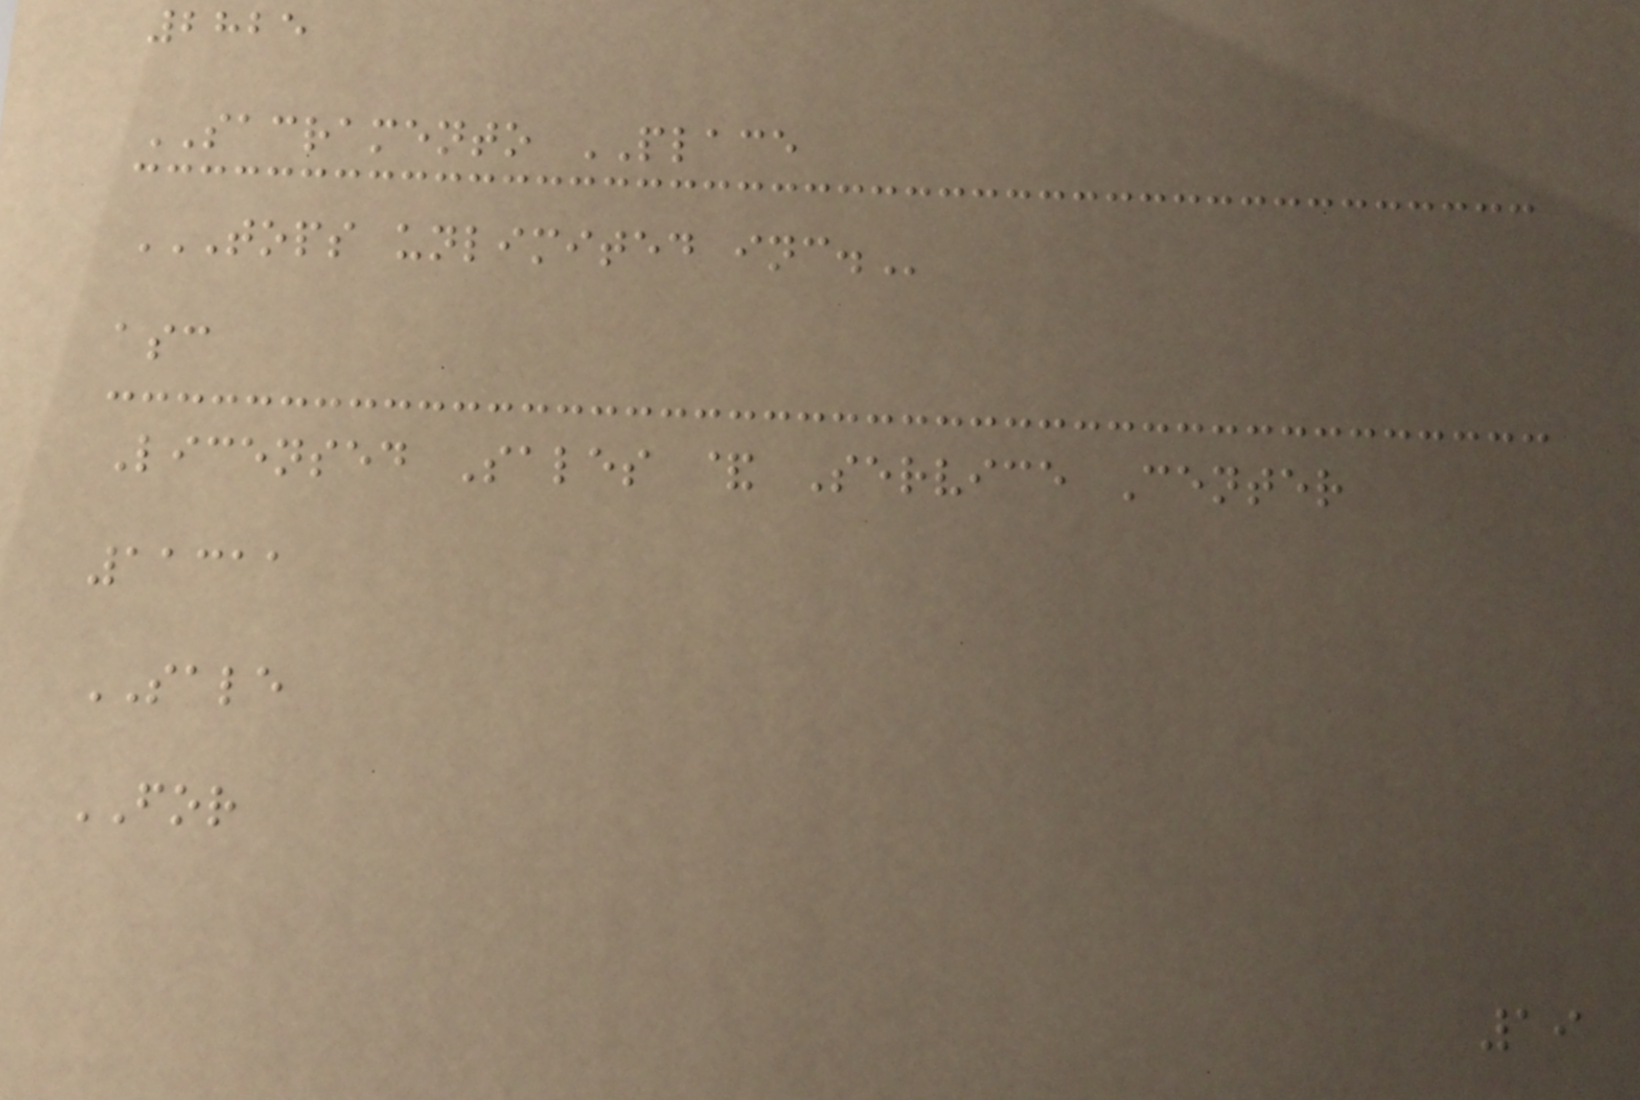2825
SACRAMENTO PLACE
TOPS UNLIMITED INC.
asc
Licensed Sales & Service Center
11311
SALE
FOR
19
